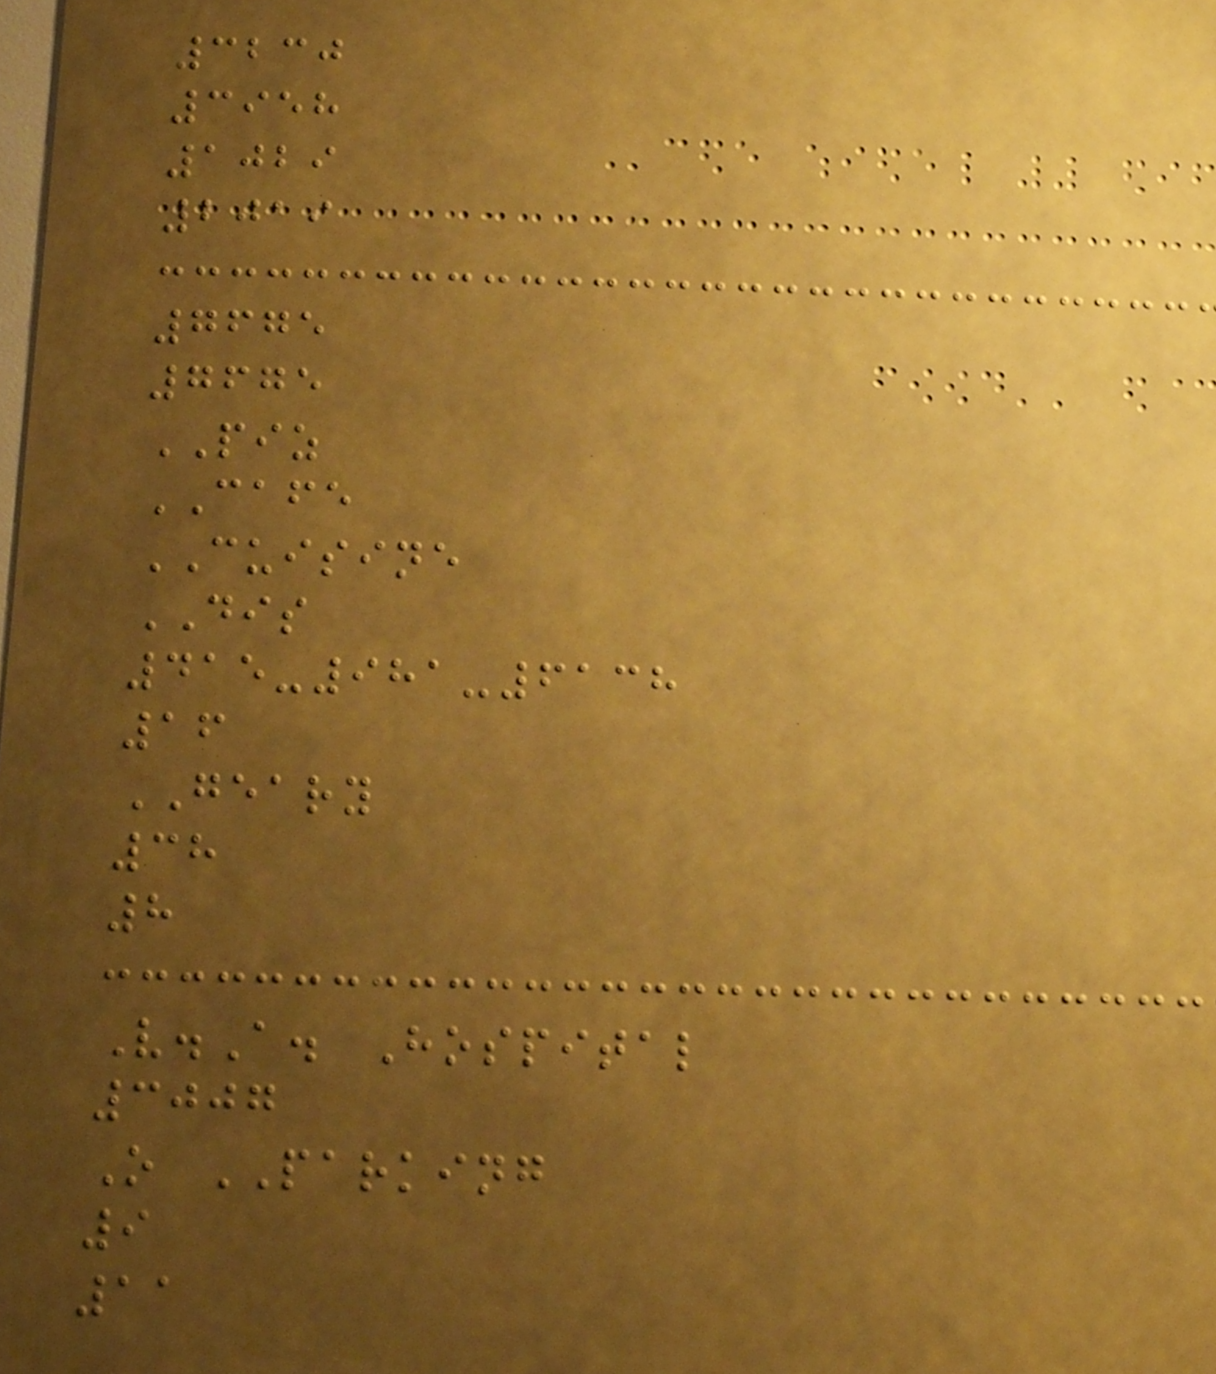3230
3958
1029
2019
7675
7675
PIZ
CAFE
CUISINE
DIS
415-981-6138
16
GEARY
38
8
V.A. Hospital
3007
O PARKING
9
11
